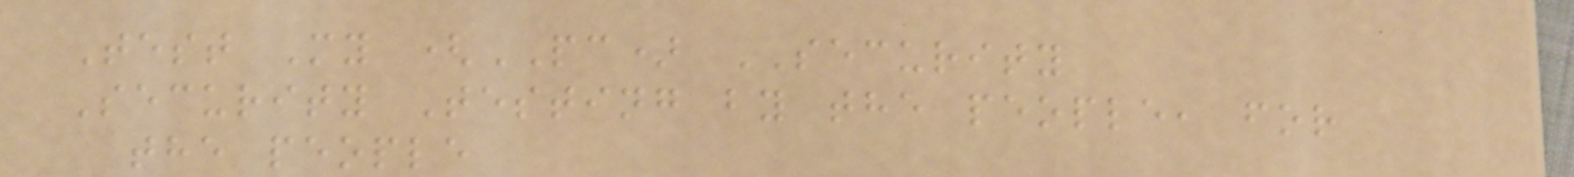Test My (PC) SECURITY
Security Testing by the people, for
the people
